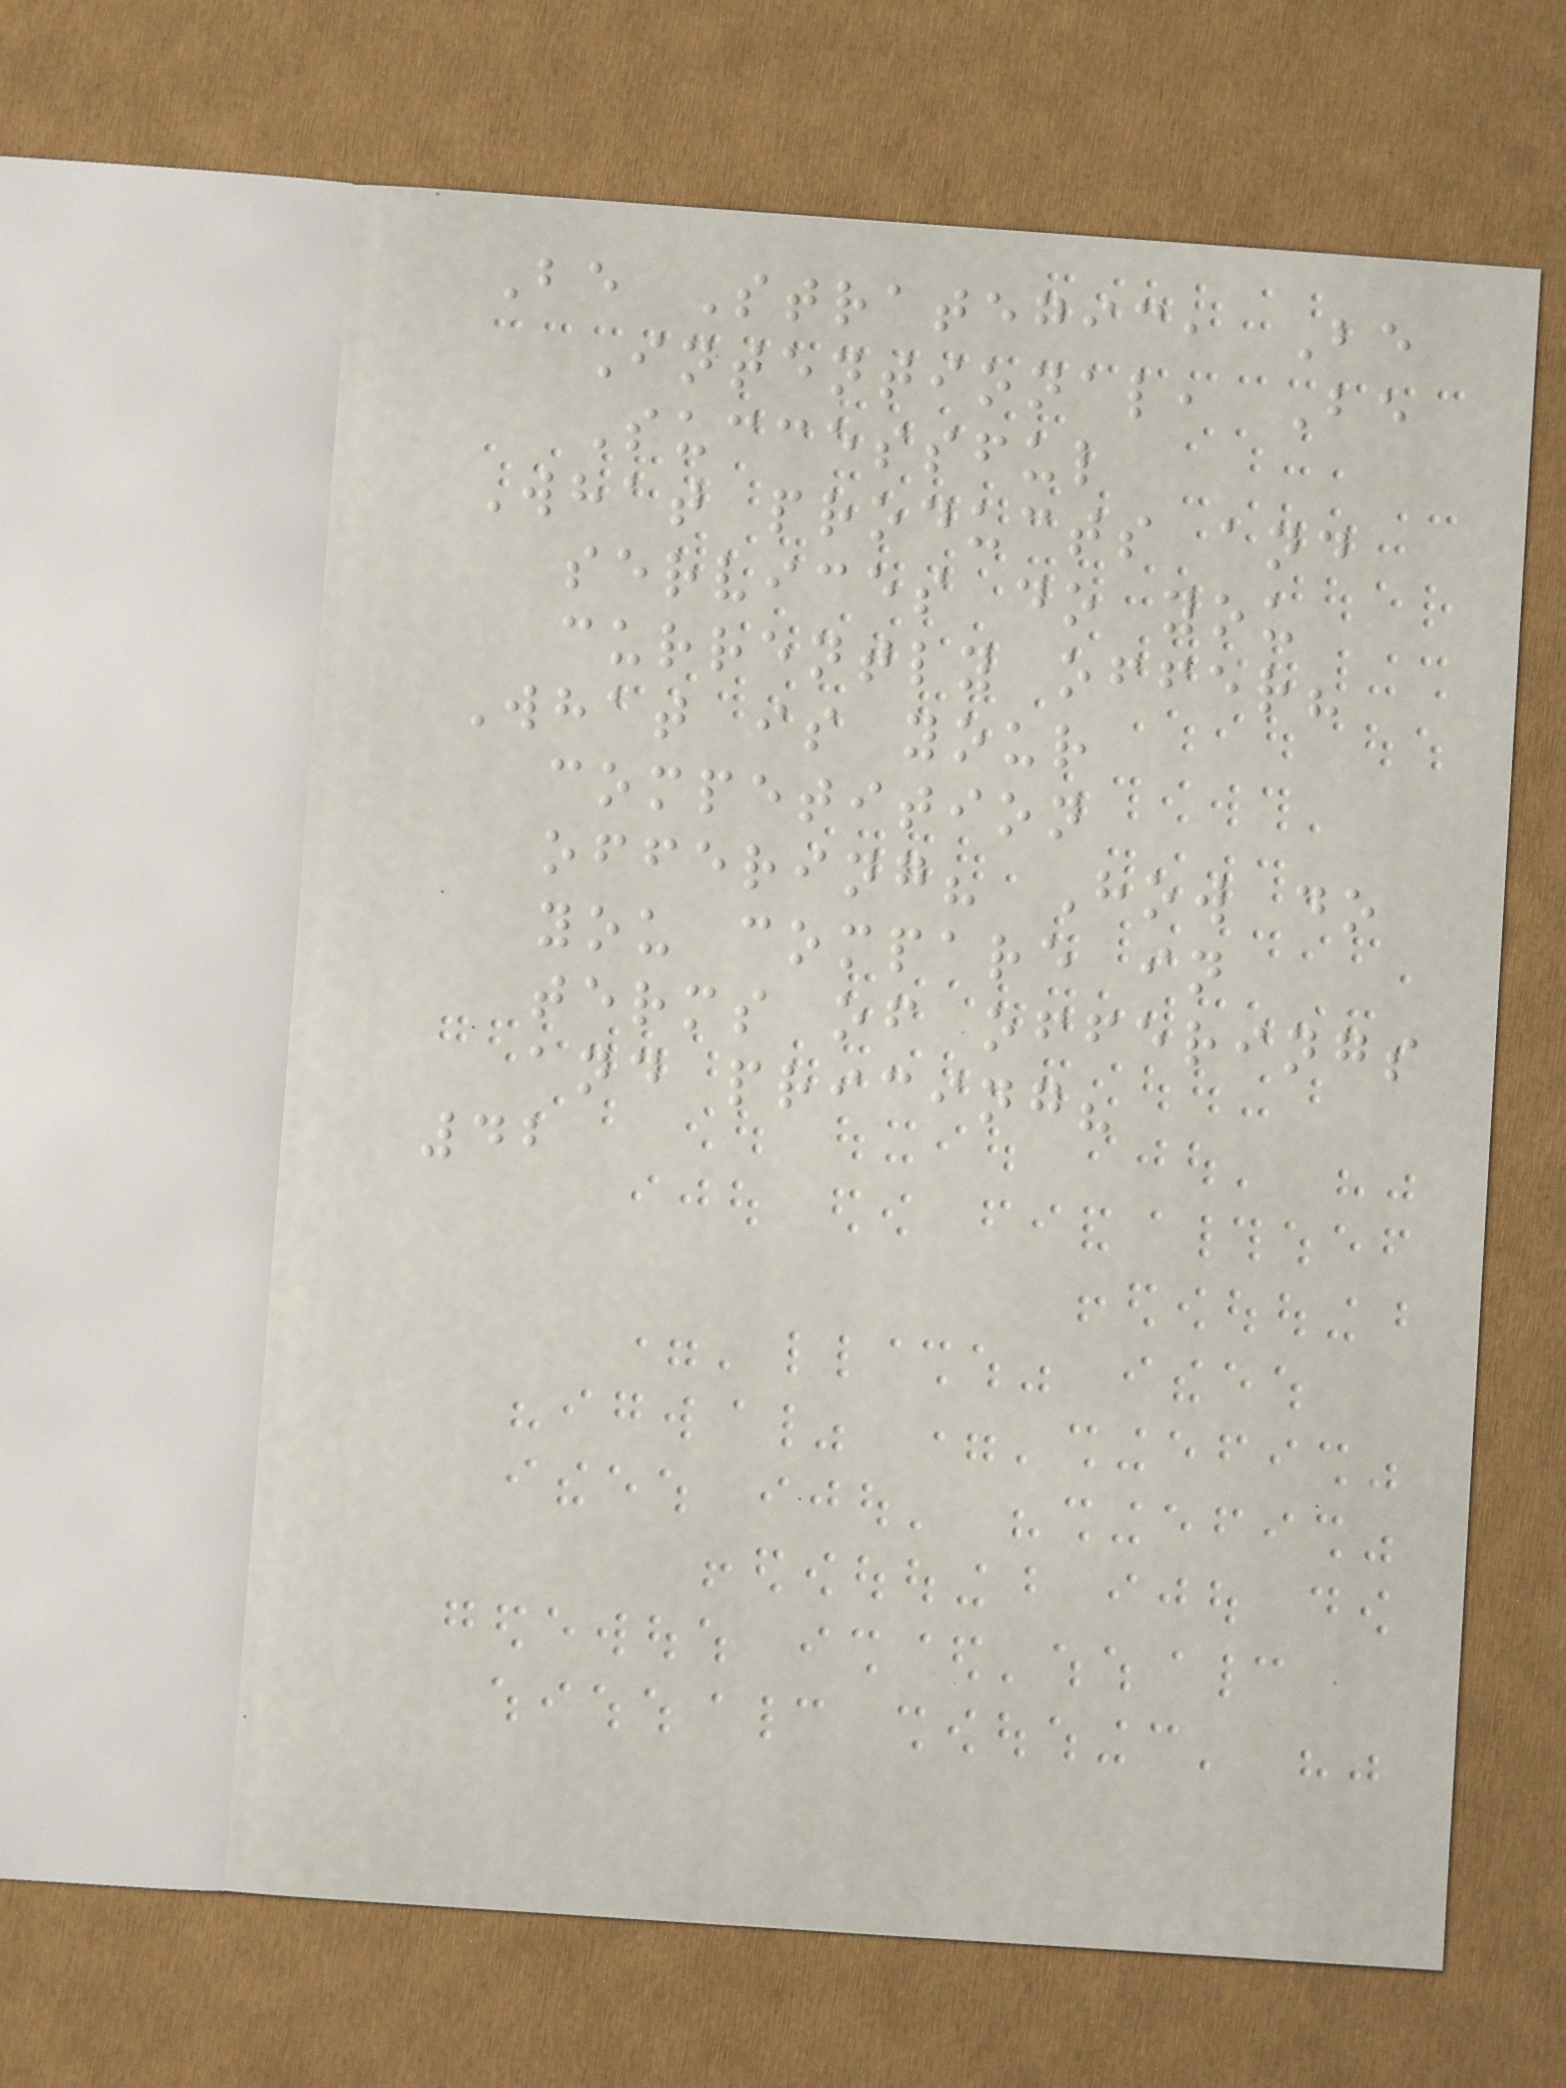Be Strategic, Be
Intentional, Be
Successful
What products and
services do you
currently offer?
What is your
competition
offering? How do
you compare in
terms of offerings
and pricing?
42
